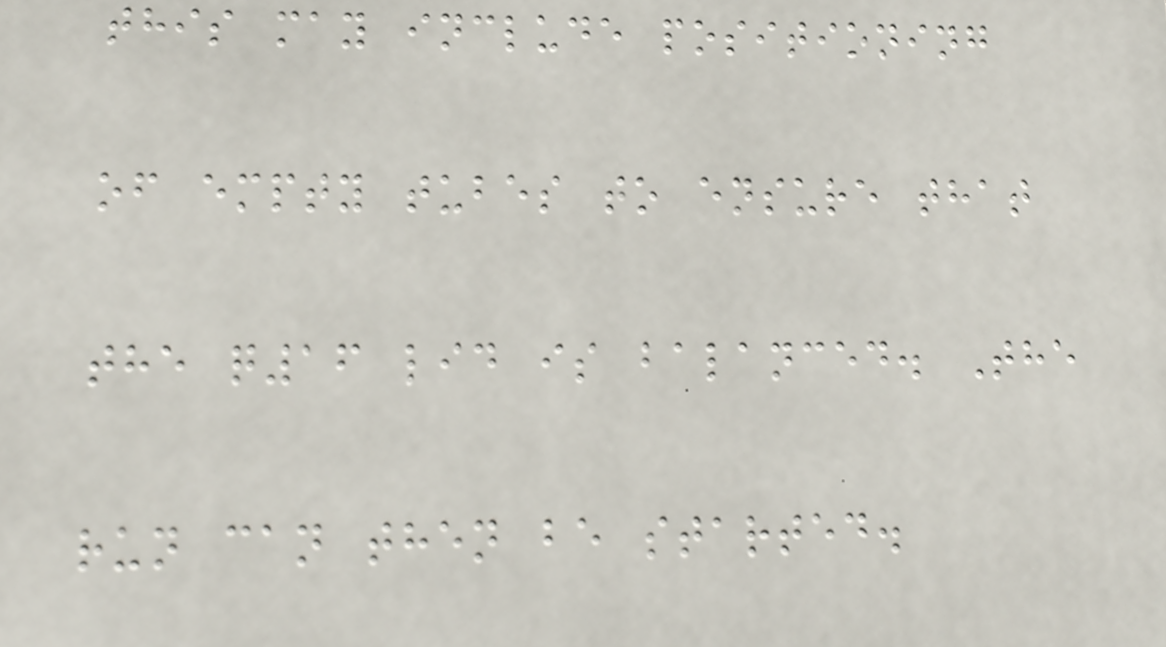this may include positioning
of empty tubes to ensure that
the q16 lid is balanced. The
run can then be started.
